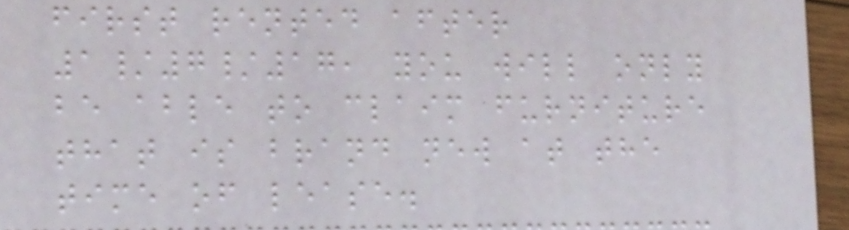first rented after
1/7/17, you will only
be able to claim furniture
that is brand new at the
time of lease.
